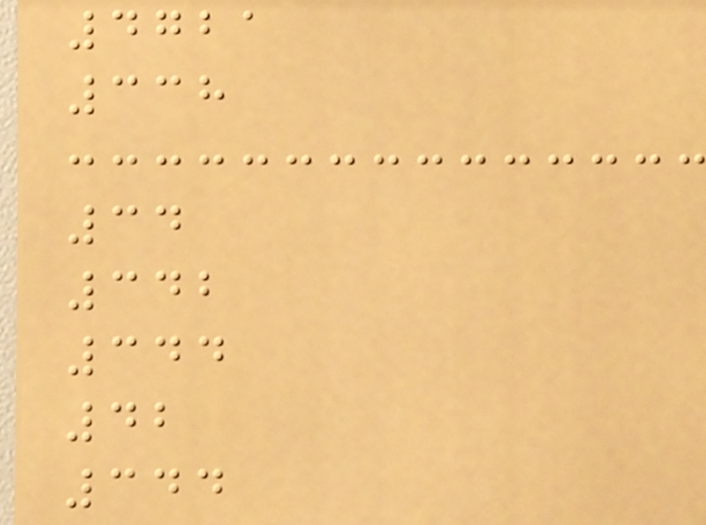4721
338
34
342
344
42
344
